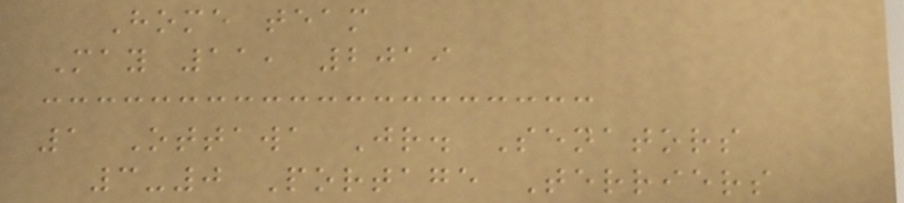Home team
May 11, 2019
1 Ottawa Jr. Senators
3-0 Portage Terriers
